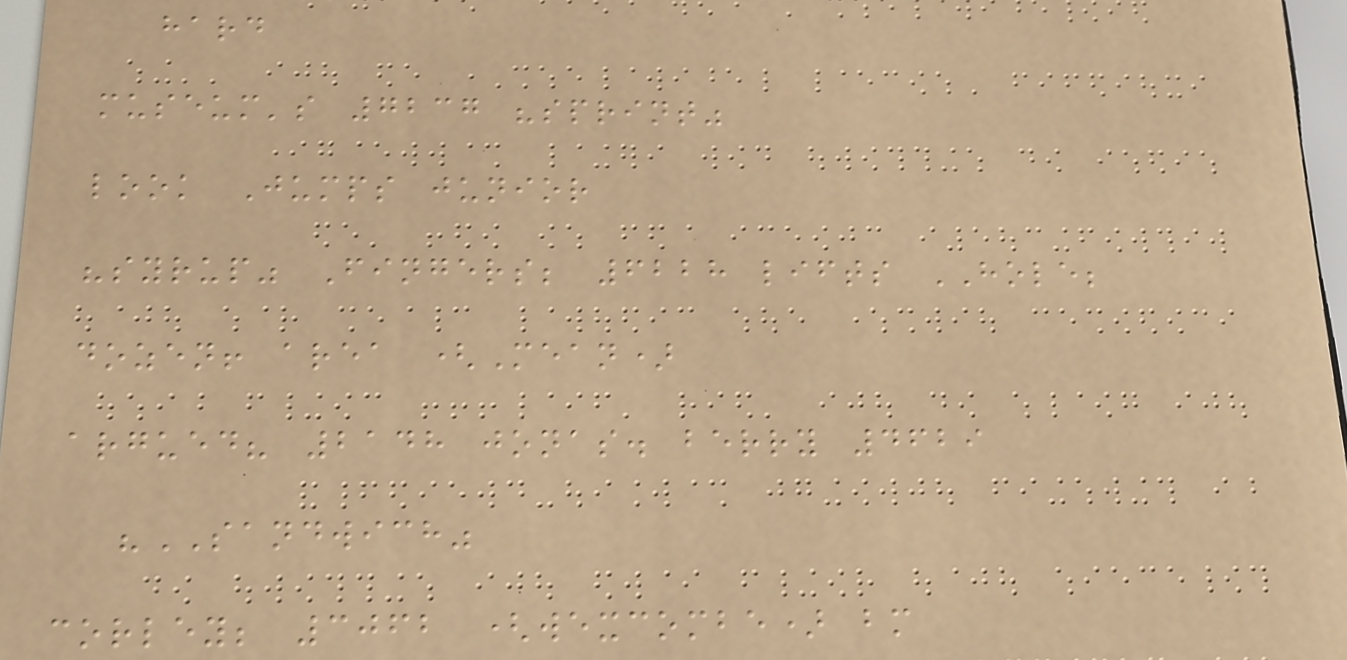hard
museum's 7237 "sprint"
look Jumps junior
"syrup" Fingers; 6228 lifts HOLE;
dozen! area (Mean)
argued? 2148 jonas. berry 4629
"SANDWICH"
corley; 3062 (wexcombe) bm
